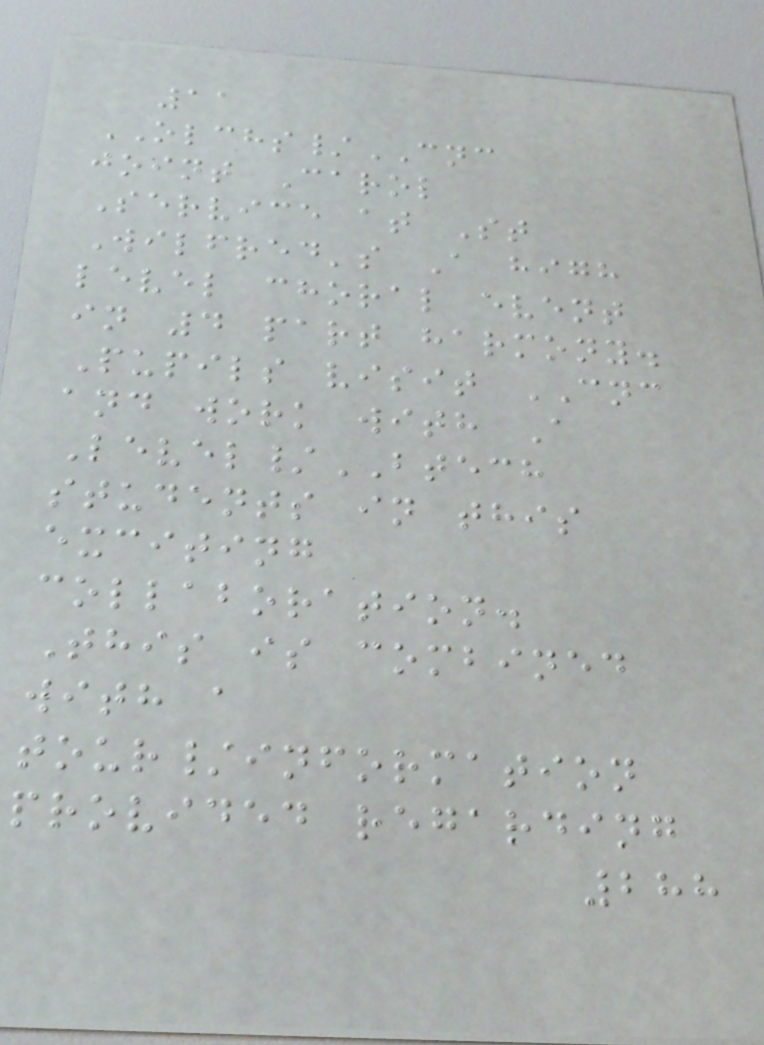11
OLCHS/CNC
joint Carol
Service at St
Wilfred's A high
level choral event
in 4 part harmony.
Pupils visit CNC
and work with A
Level/BTECH
students in this
exciting
collaboration.
This is combined
with a
tour/information
provided regarding
288
